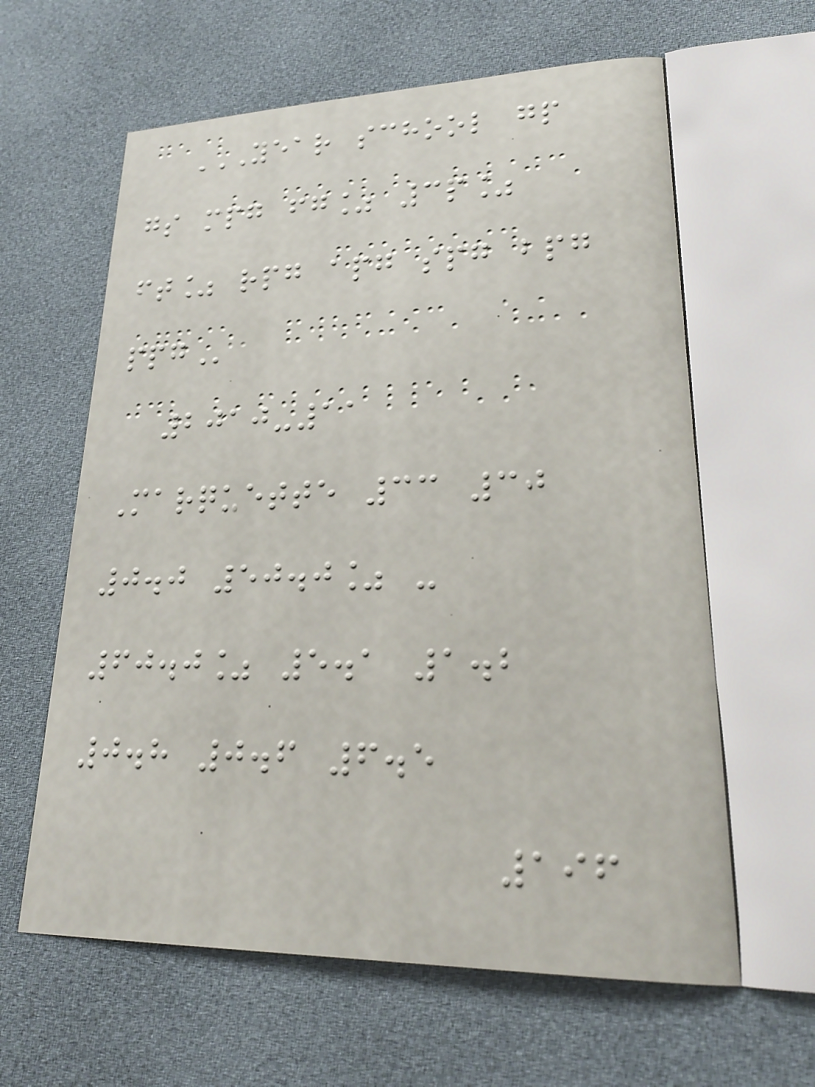YEAR SCHOOL GP
GS MPG FG% 3P%
FT% RPG APG SPG BPG
PPG
2010-11
Marquette 33 30
0.0 50.0% -
60.0% 5.1 1.2
0.8 0.6 6.5
196
